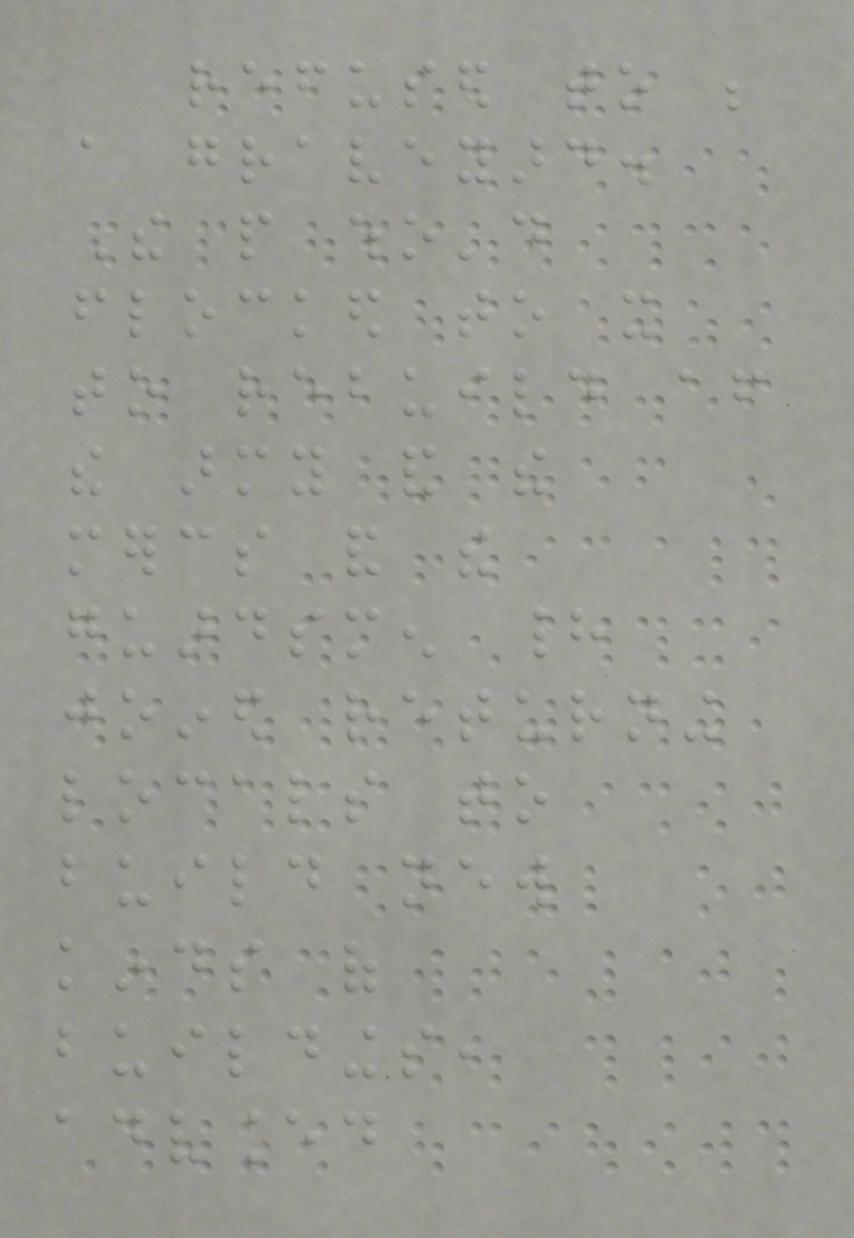refused to be
a graveyard.
The people who'd
flocked to it
to rebuild after
the army and the
mercs and the
guardsmen had
joined returning
locals to
build new
kinds of
buildings,
advanced
